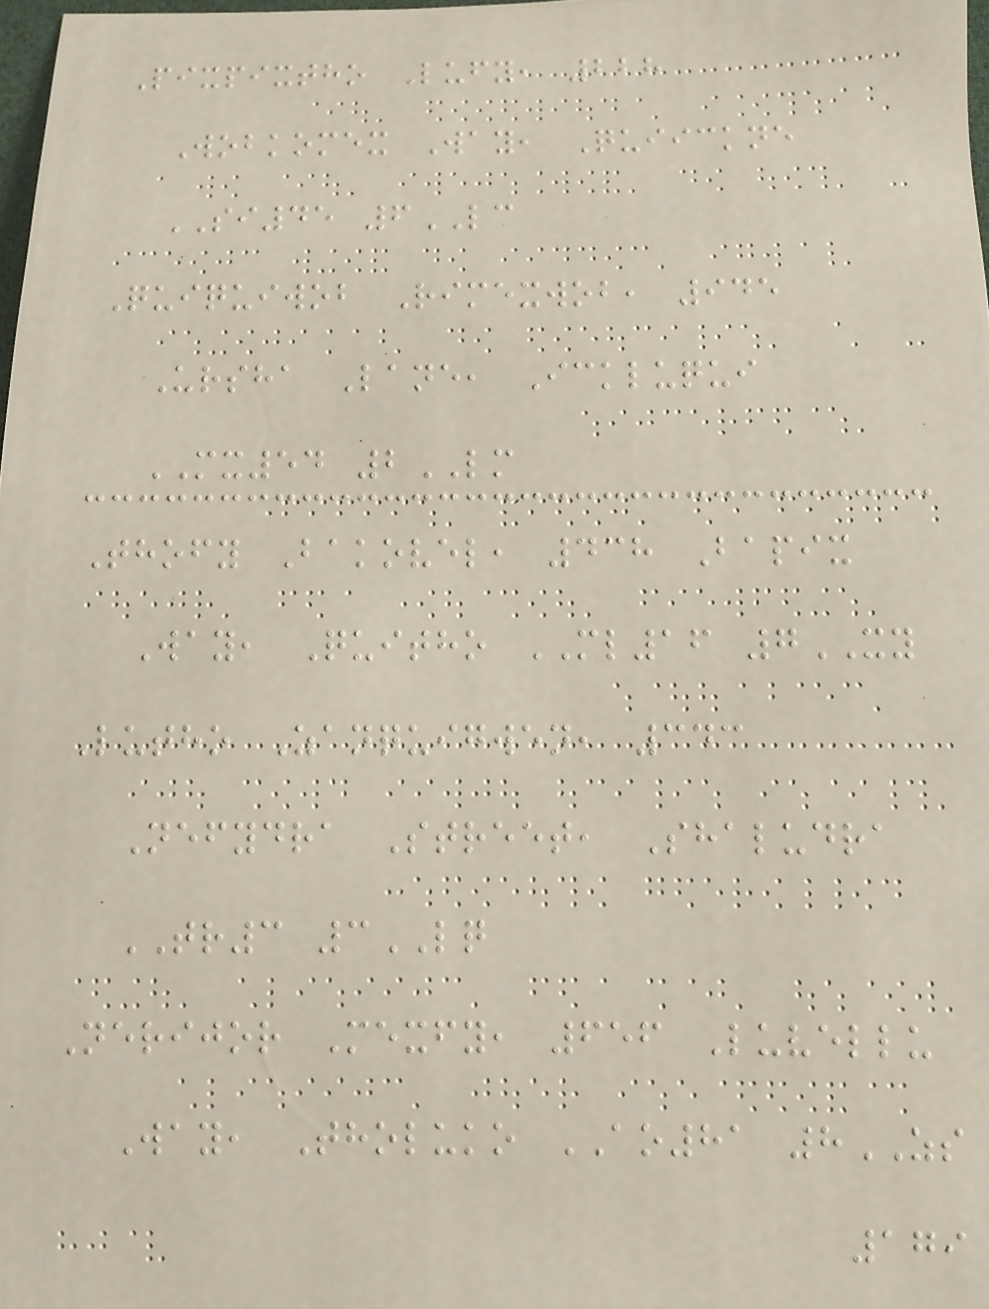Pixpixtho Lufy, 228
Wobkomex Way, Quiickne
SI45 6LC
Quiquiwob Rimexwob, 945
Ursha Lane, Ickluqui
MX54 2LM
Thofy Bakovel, 438 Bapix
Way, Quitho ML16 7XY
Lutho Zanquigwen, 343
Nefydra Street, Shaludra
TR3 3LQ
Nerijor Mexfy, 656 Luvellu
Way, Tholuko AO81 8ZS
179
